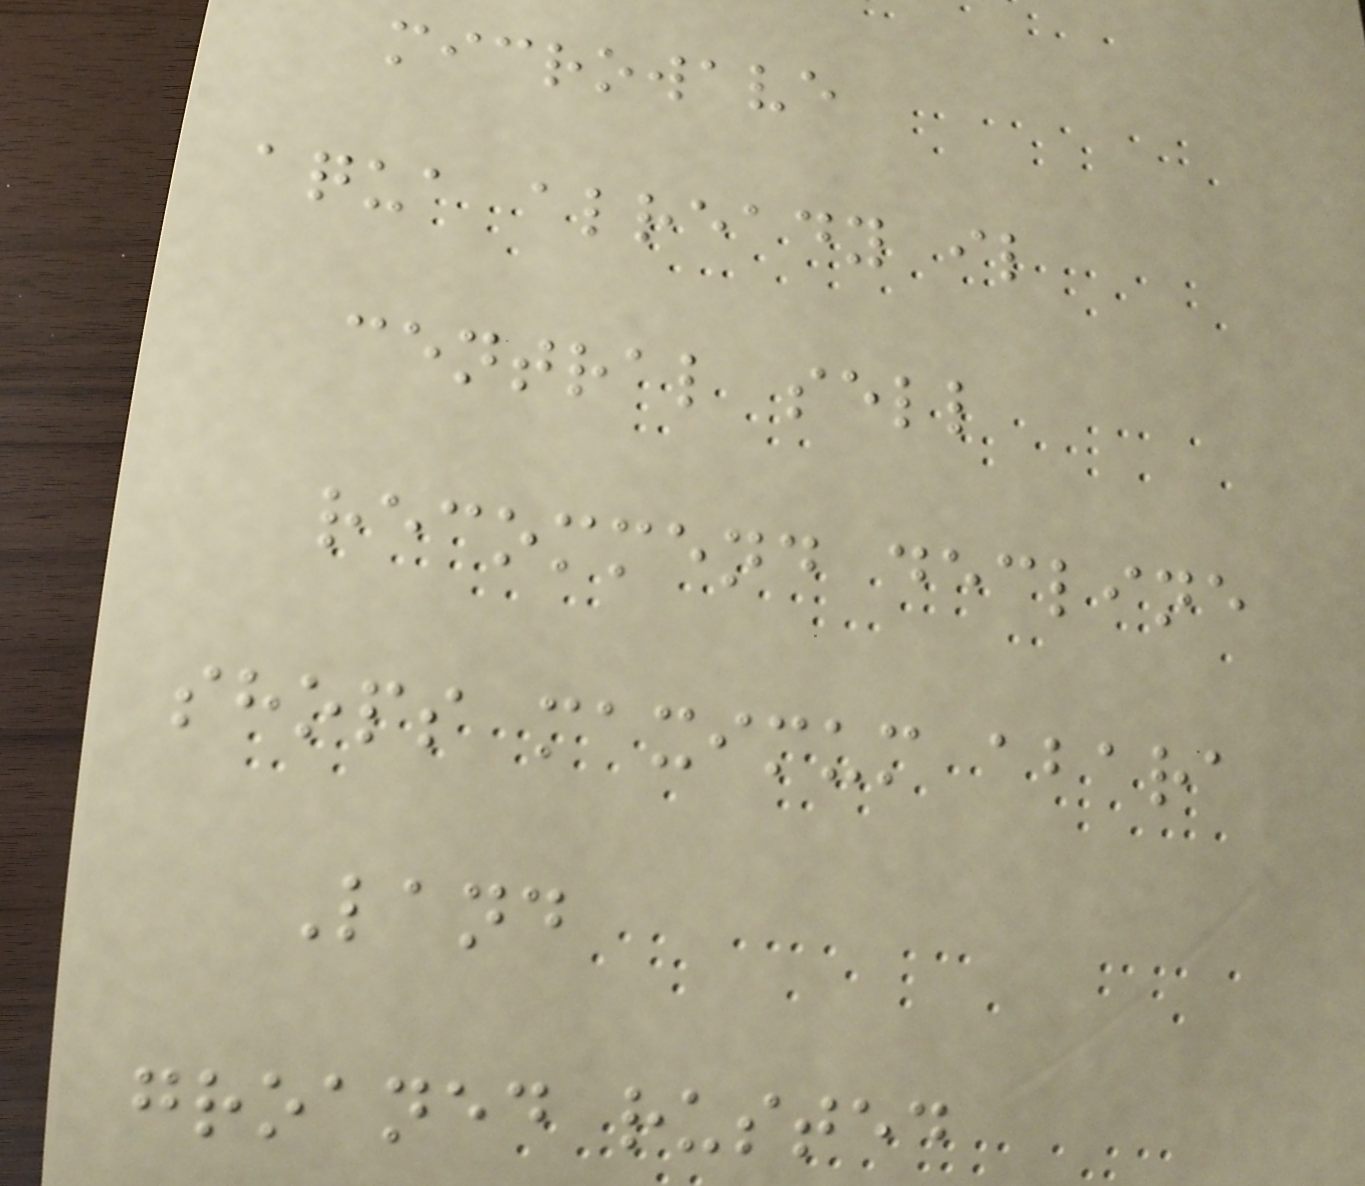microwave
aqua already il
central sell
recommend decline
shops maximum abara
Land
groaned rusted
